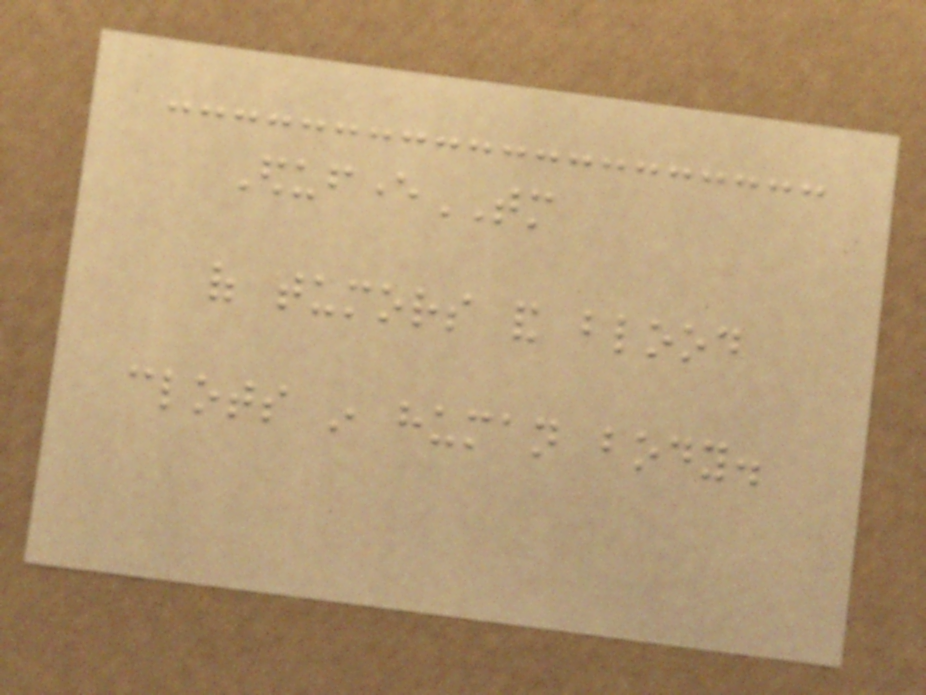EdufeverTM
of tumors and blood
clots in human body.
